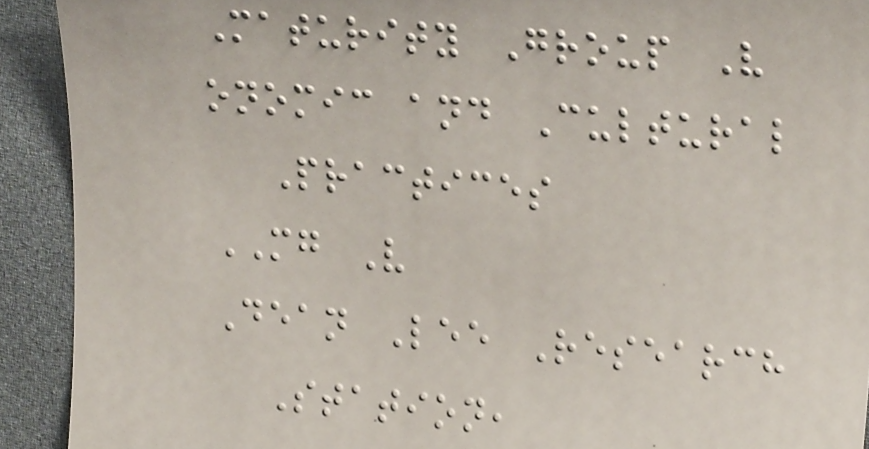Maturity Group V
onomic and Cultural
Practices
MG V
Dean Lee Research
Station,
